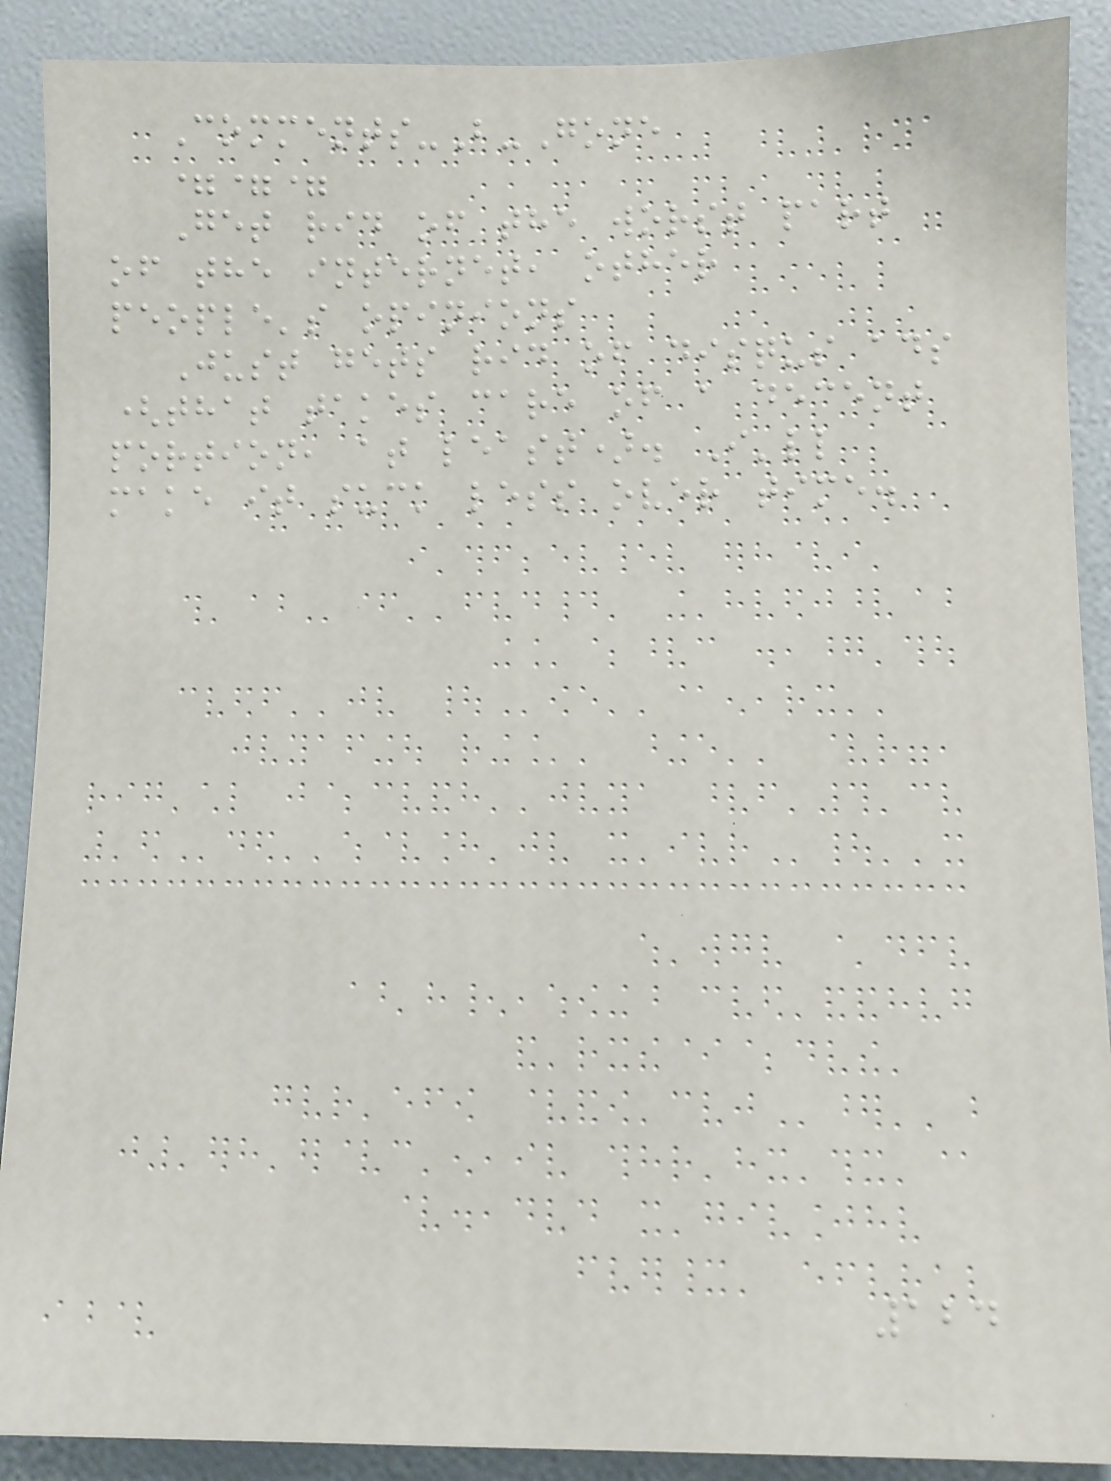Comments-B-Gone
===
Get rid of the worst part
of the internet, other
people's opinions
Just gets rid of disqus ads
(that takes care of a decent
portion, at least). I'll
make it suck less over time.
124
